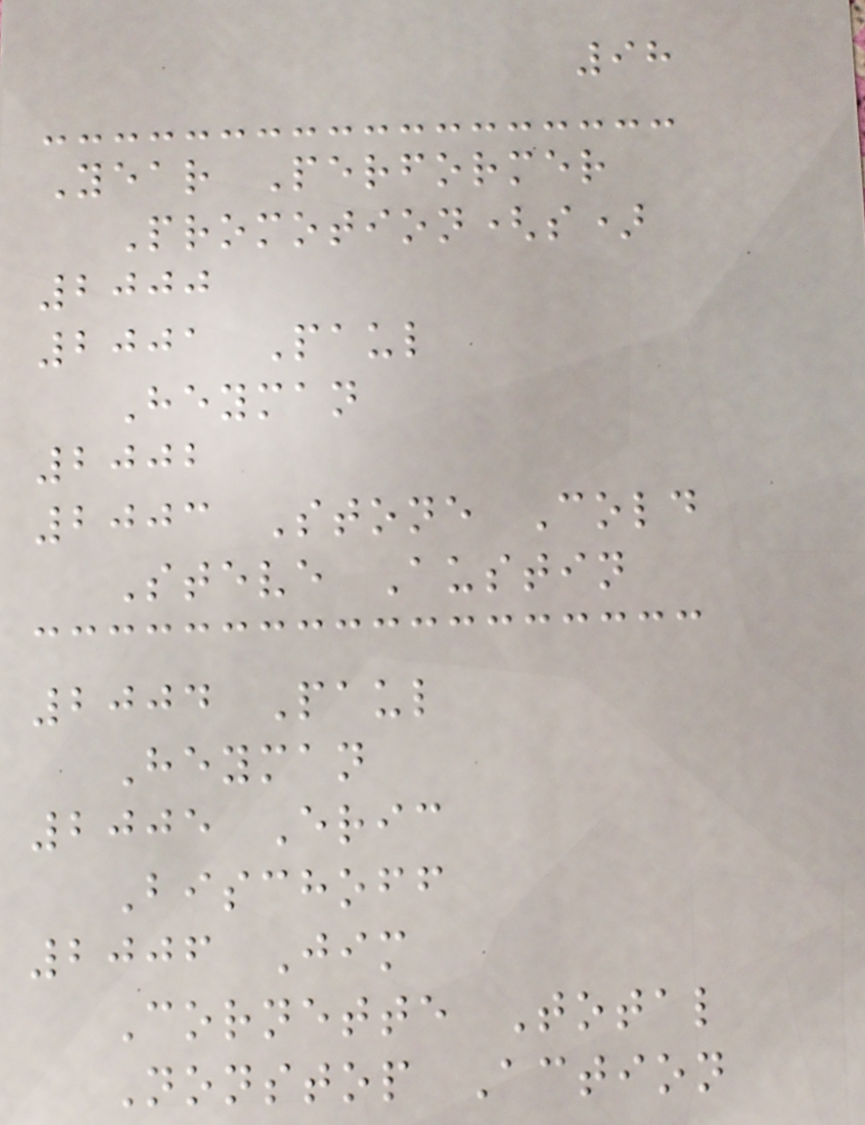98
Year Performer
Promotion(s)
2000
2001 Paul
Heyman
2002
2003 Stone Cold
Steve Austin
2004 Paul
Heyman
2005 Eric
Bischoff
2006 Jim
Cornette Total
Nonstop Action
